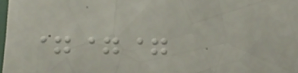===
